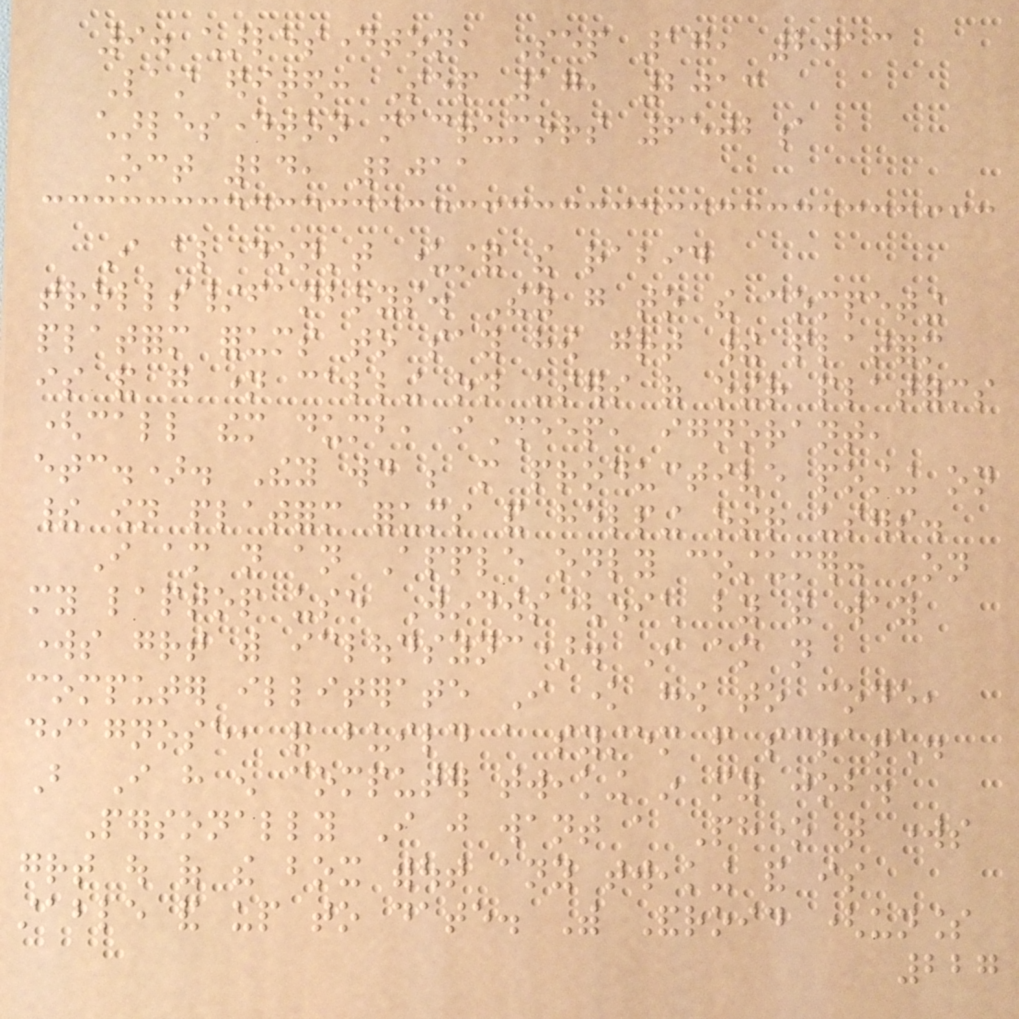9. charlesdayton, Sep 17, 2013
Last edited: Sep 17, 2013
charlesdayton macrumors 6502a
Oct 24, 2011
I also don't understand the rabid
trolls/fanboys. They go to the competing
platform forums to say how great their platform
is and go name calling on users of other platforms
(call them dumb, iSheep, ignorant,
etc.). They would be more productive posting on
their own platform forums and helping other users.
I am not an Apple only costumer. On
my laptop use Windows(which by the way
works great with icloudsync). I am not
computer illiterate I know how to code,
diagnose, and build a system from scratch.
But I have enough computer tweaking in my job.
Personally I just want a Phone that works
great out of the box without any tweaking and is
stable and up to date. With Android (unless
227
